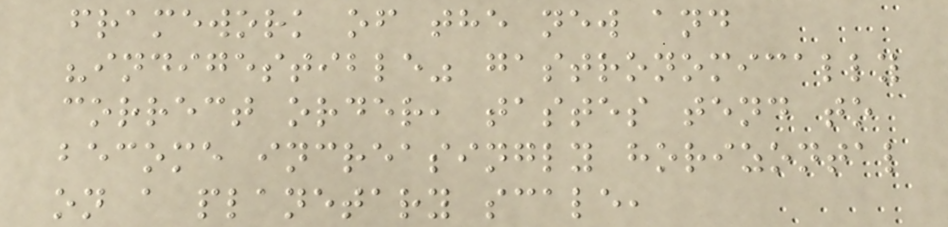framework of the new and
"indigestible" gastronomically
correct order, tastes tend to
become increasingly horizontal
on a planetary scale,
